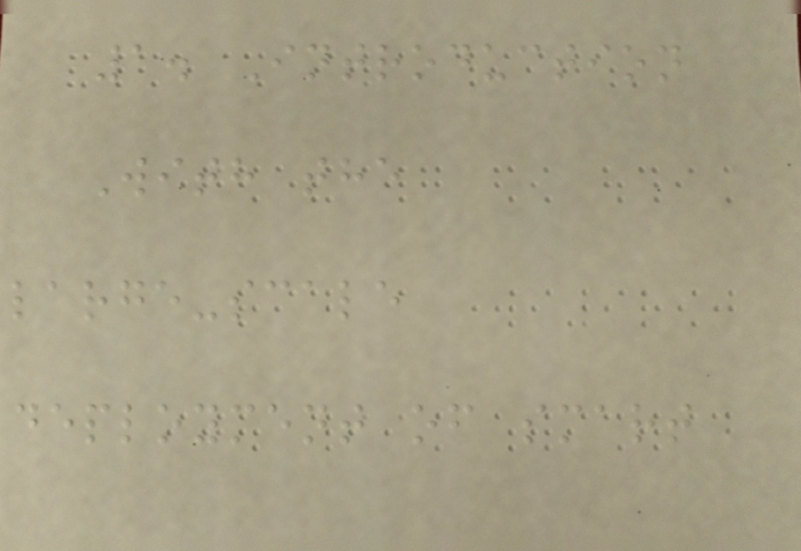1. Introduction
With the
large-scale
deployment of smart
